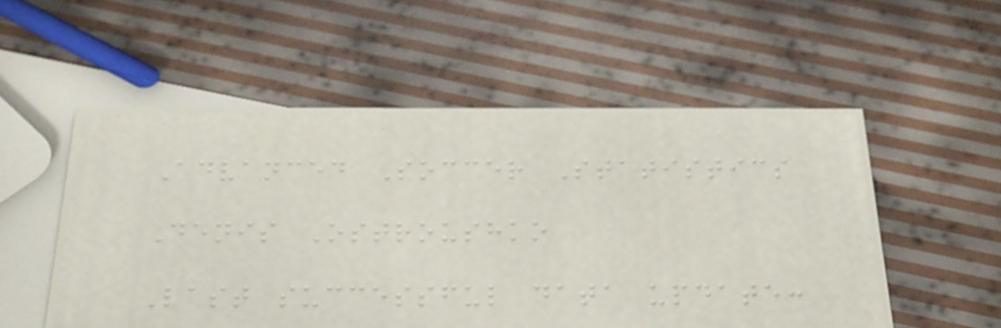Advanced Soccer Statistics
Denis Ostroushko
Last successful data update:
